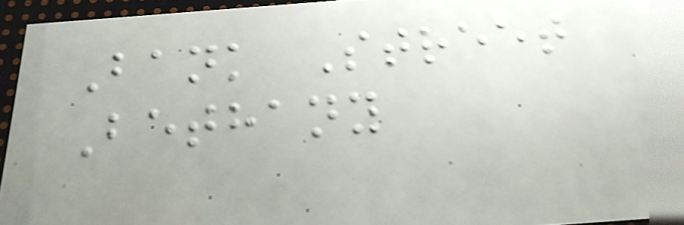Bank Street
Bethany
